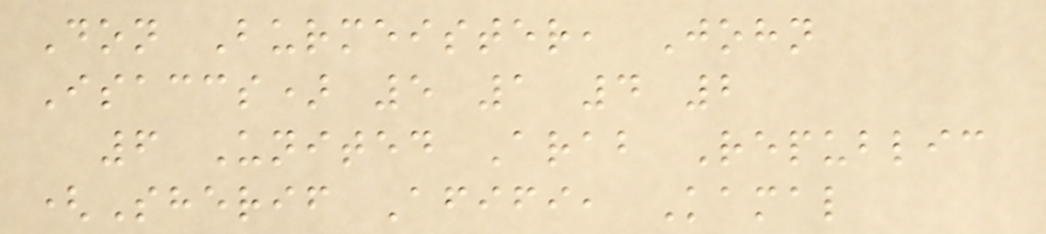Don Burmeister, John
Isaccs) 5 1 4 2
6 United Arab Republic
(Sherif Afifi, Kamal
